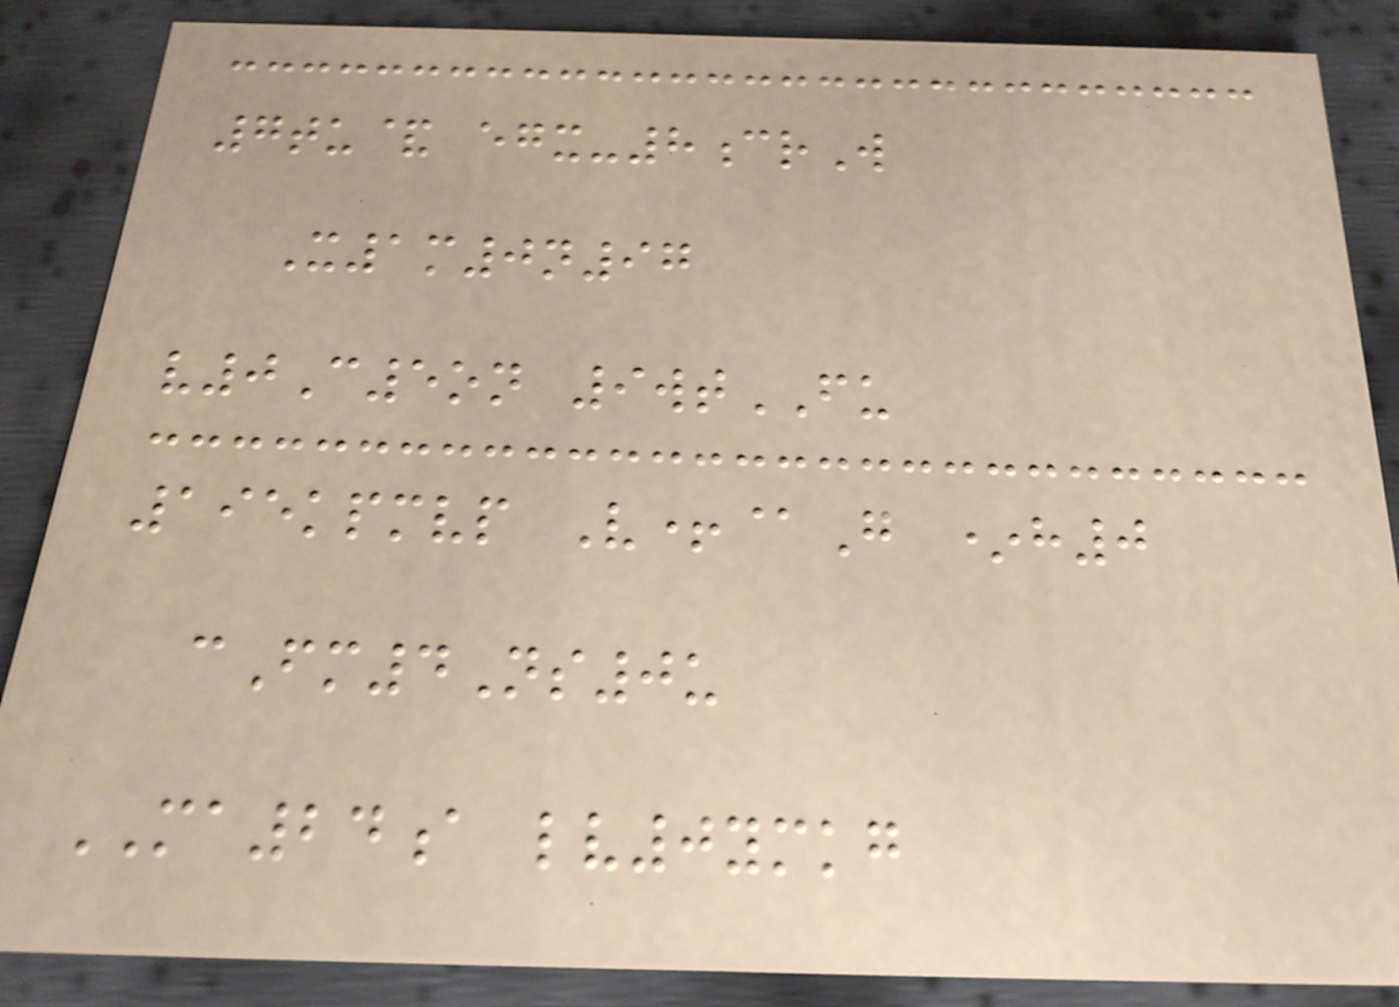7tu& egx-8crW
X1m0n97
v0C5on 9wtFU
195kpmvp V+@G *h0
cFm4Ns0u
MA24a lv0ymkg
